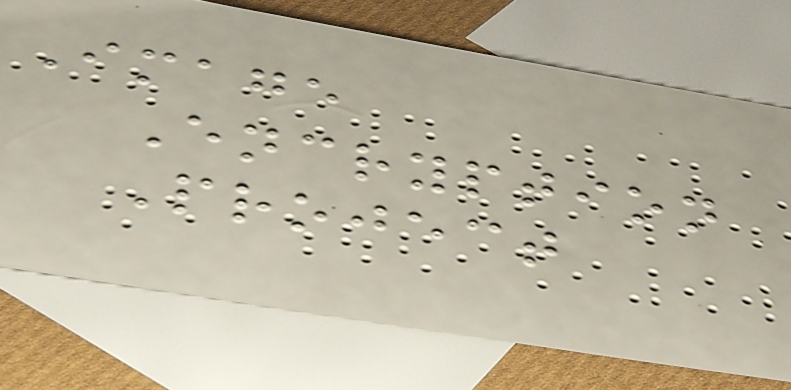Image
Encryption
Project
